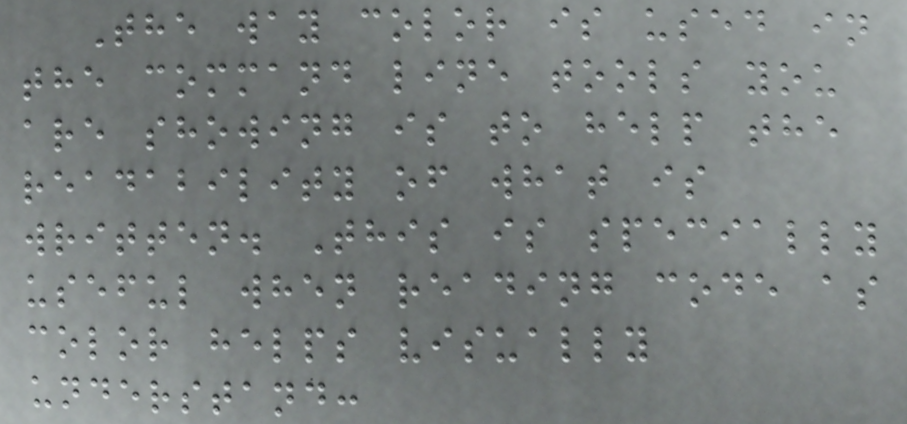The way color is used in
the command line tools you
are showing is to help the
readability of what is
written. This is specially
useful when reading code as
color helps visually
understand:
